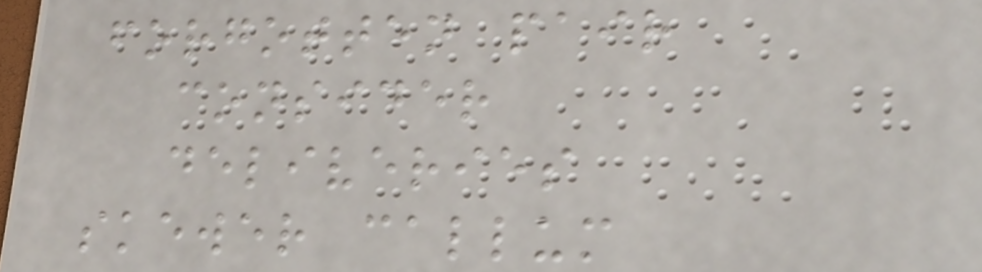forgotten pair
consider
deliveries
skewer callum
